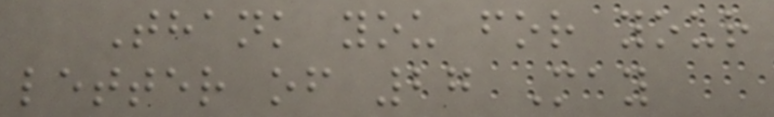Thank you for your
letter of 27 May
